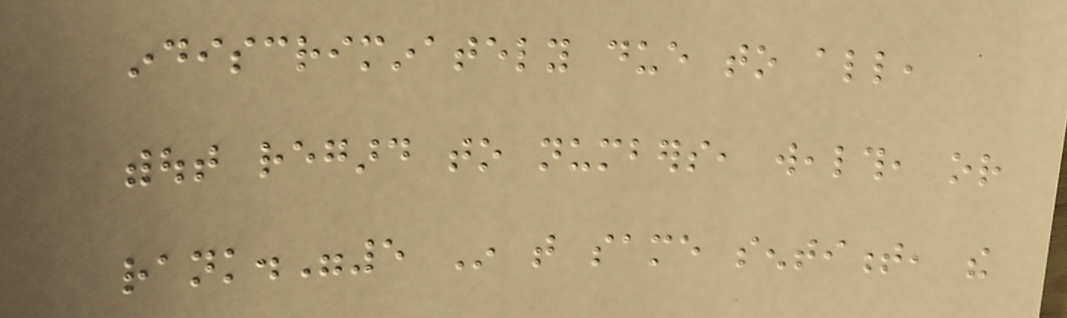indiscriminately due to all,
without regard to numbers, wealth, or
rank."5 In that same sentiment, the
